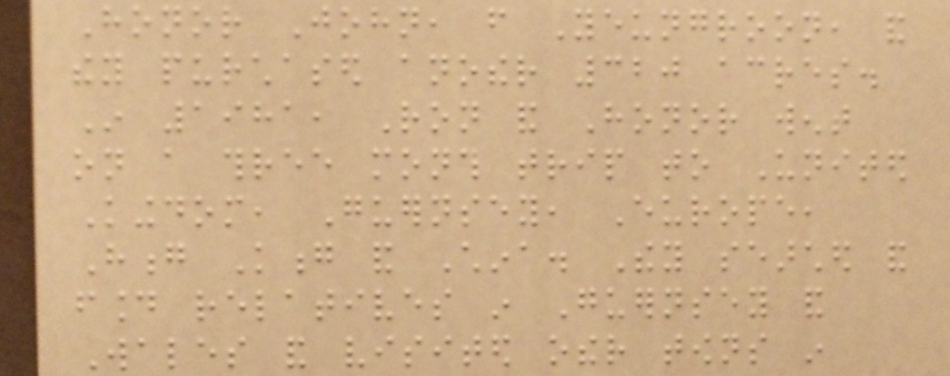Honor John, from Yeungroon, and
they purchased another 320 acres.
In 1981, Ron and Honor went
on a three month trip to United
Kingdom, Guernsey, Europe,
Hong Kong and China. They searched and
found relatives in Guernsey and
Wales and visited other towns in
